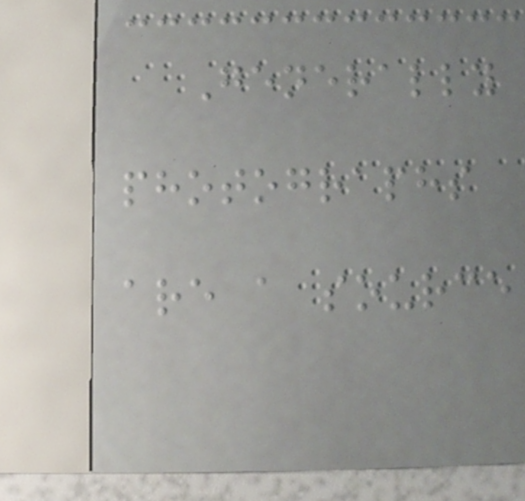Generally
photographs
are a source
